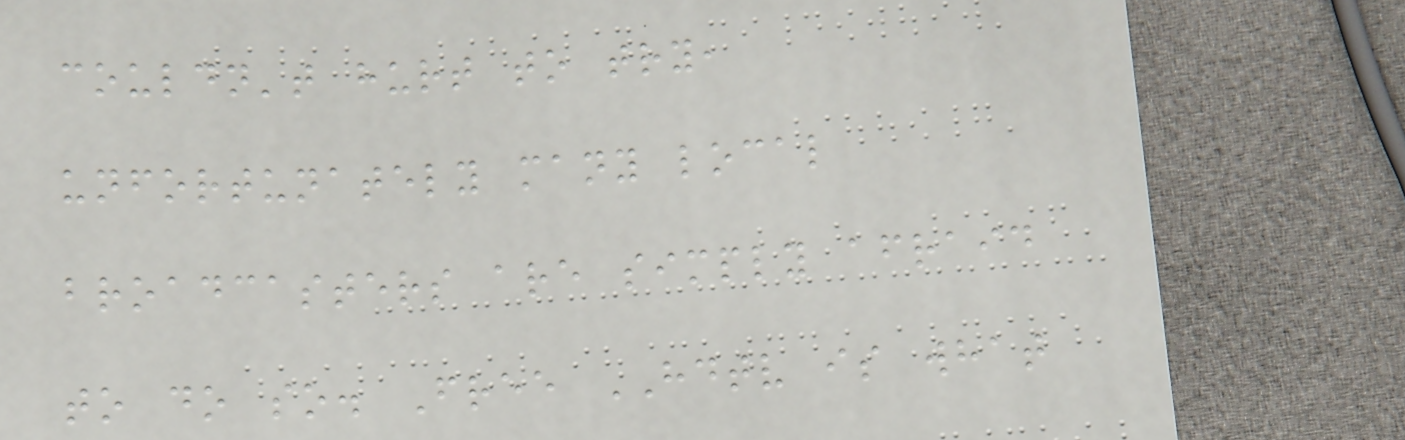couldn't hurt to try,
unfortunately many local
broadcasters are simply afraid
to do so. Free HDTV is what
